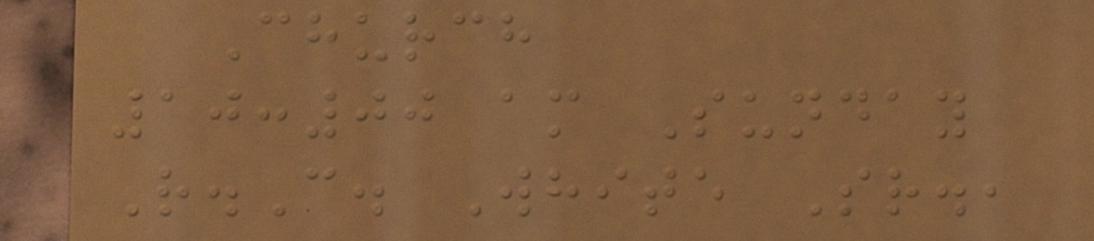Church
10:00 am Sunday
R.C. White Sr.,
